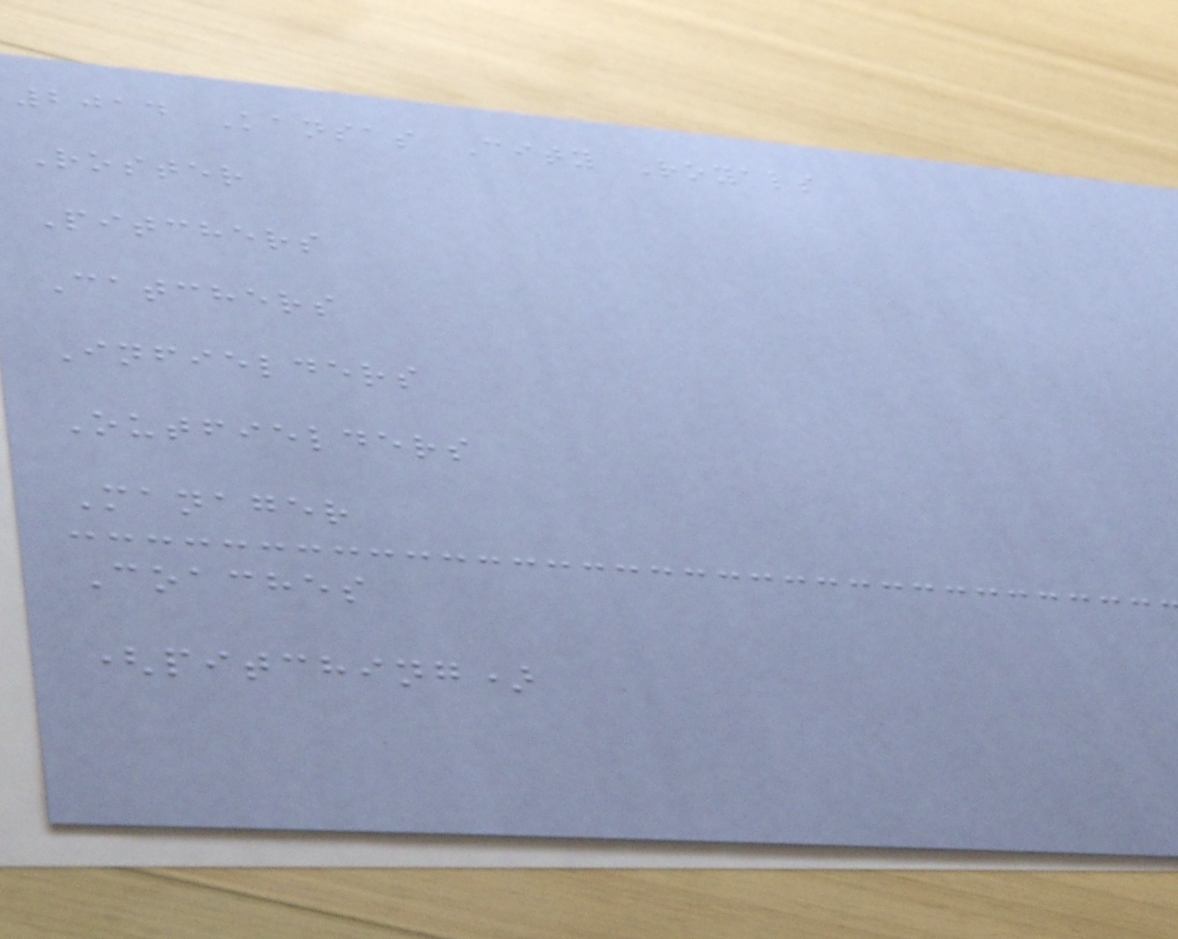2014 Kansas City Royals
Roster
Pitchers
Catchers
Infielders
Outfielders
Manager
Coaches
(pitching)
